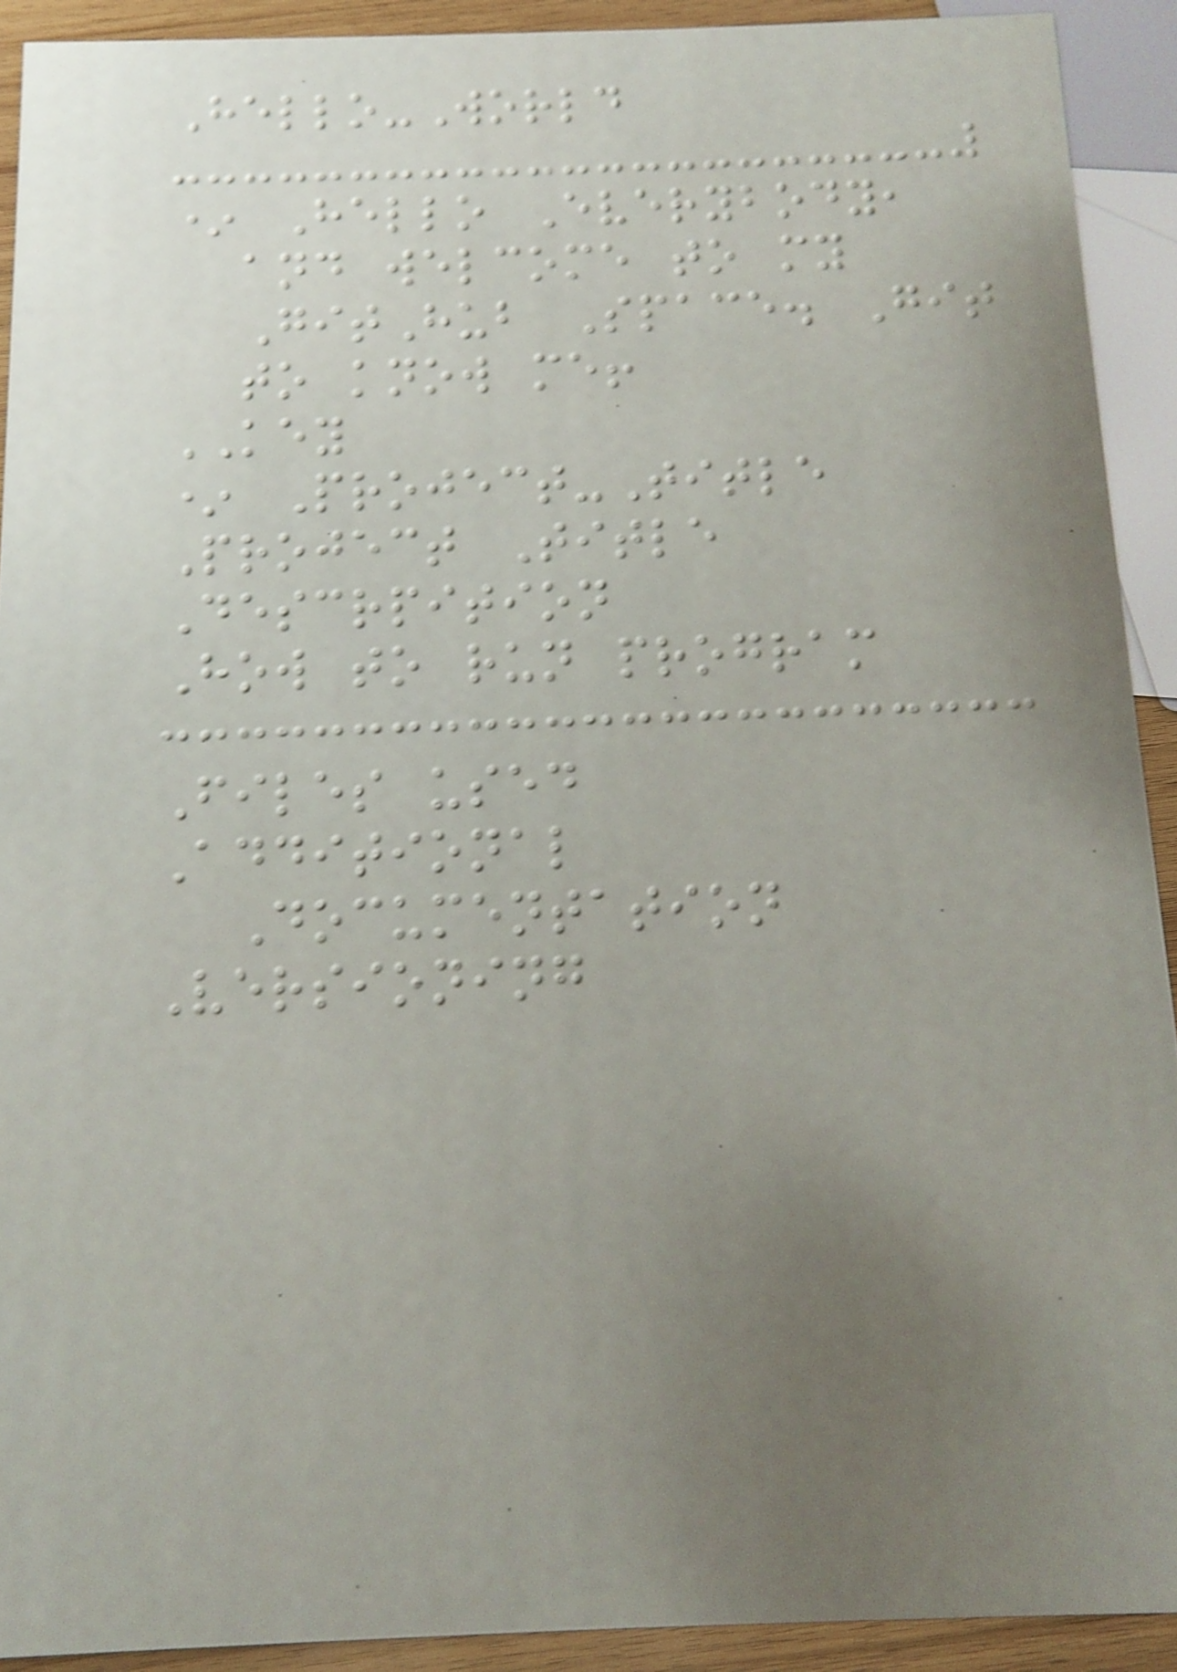Hello-World
* Hello Everybody,
and welcome to my
GitHub Space. Git
to know me!
KEY
* Project-Title
Project Title
Descrpition
How to run program
Files used
Additional
Documentation
Versioning
